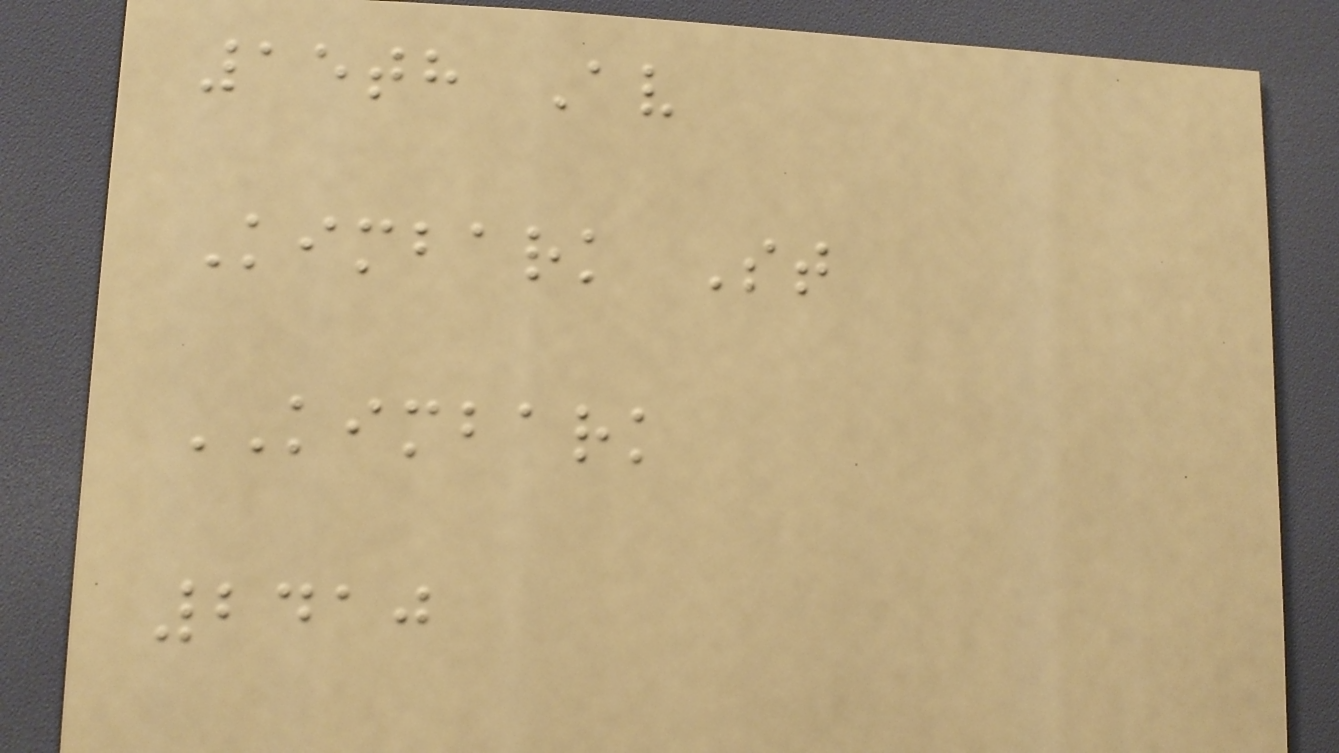15th Av
Kimbark St
KIMBARK
2410
